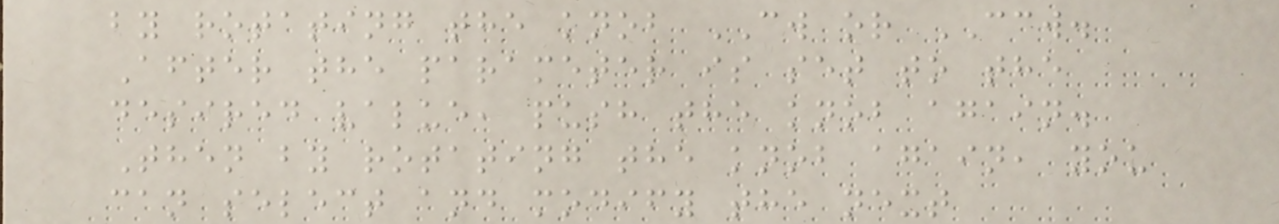by rotating the knob CW or CCW.
After the parameter is set to the
desired value, push the knob again.
Then by rotating the knob again, you
can select and modify the next
